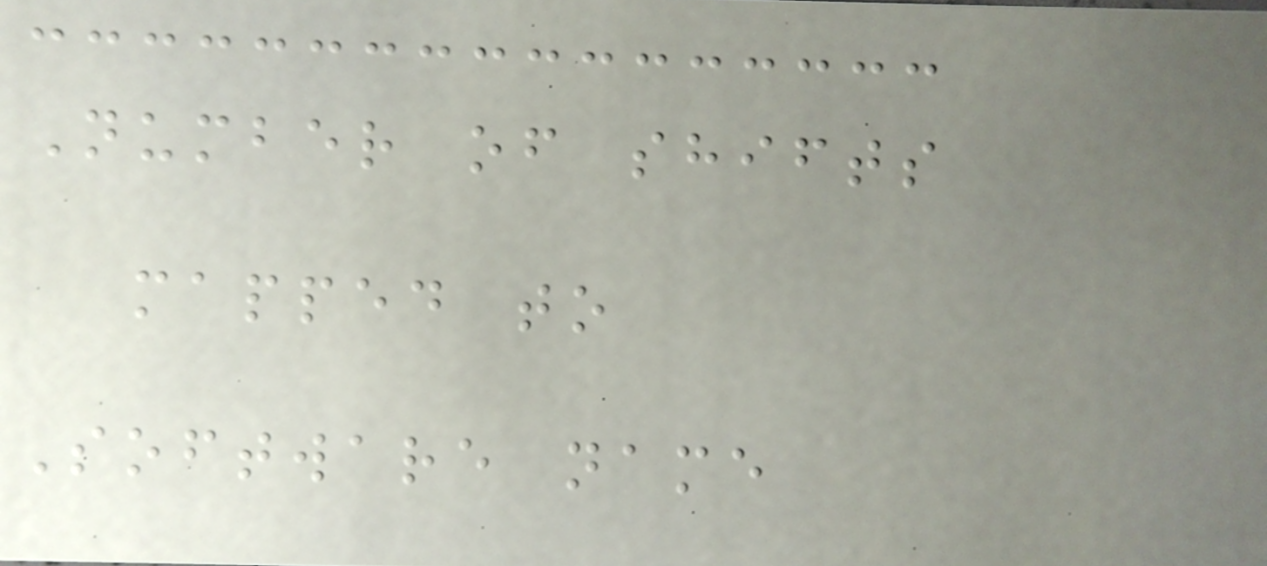Number of shifts
mapped to
Software name
